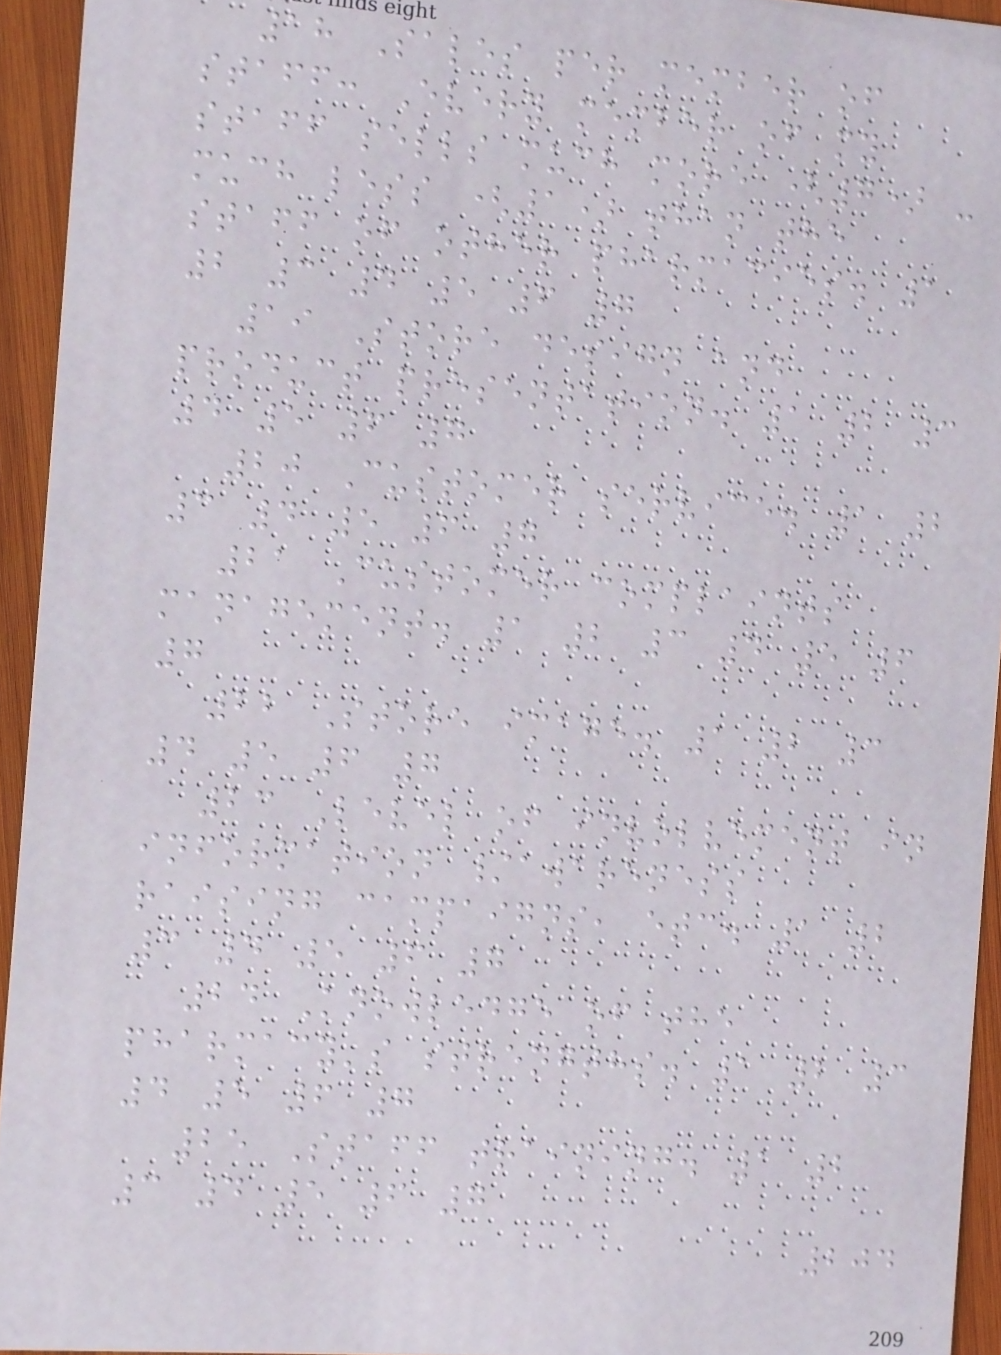18 Sales per member of
staff: Every member of my
staff sells much more (7) -
much less (1) than the
staff of other pharmacies. 1
2 3 4 5 6 7
19 Store design and
product presentation. 1 2 3
4 5 6 7
20 Customer service. 1 2
3 4 5 6 7
21 Customer complaints
management. 1 2 3 4 5 6
7
22 Store image. 1 2 3
4 5 6 7
23 Level of involvement in
information /awareness
raising campaigns, etc. 1 2
3 4 5 6 7
24 Knowledge of the
pharmacy's strengths. 1 2 3
4 5 6 7
25 Staff training. 1 2
3 4 5 6 7
204
